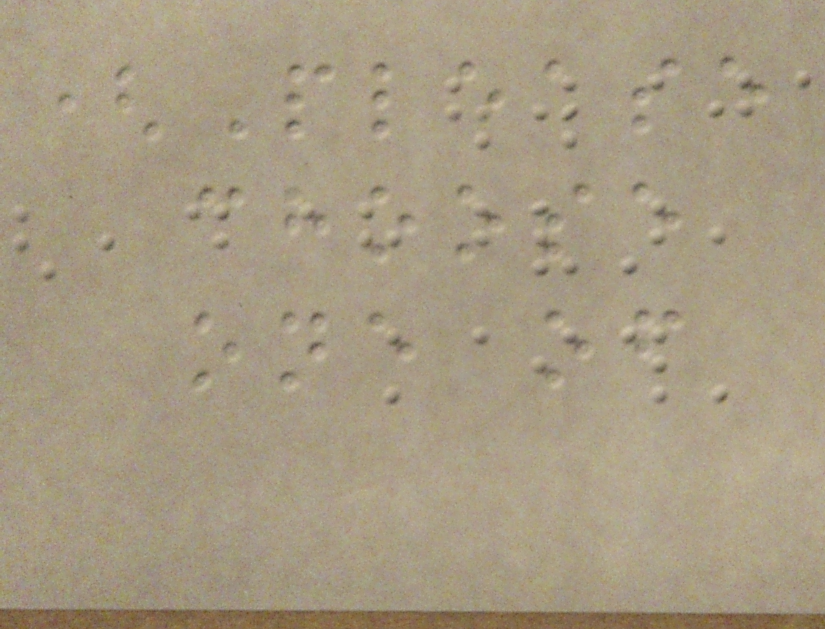(Please
choose
one of
